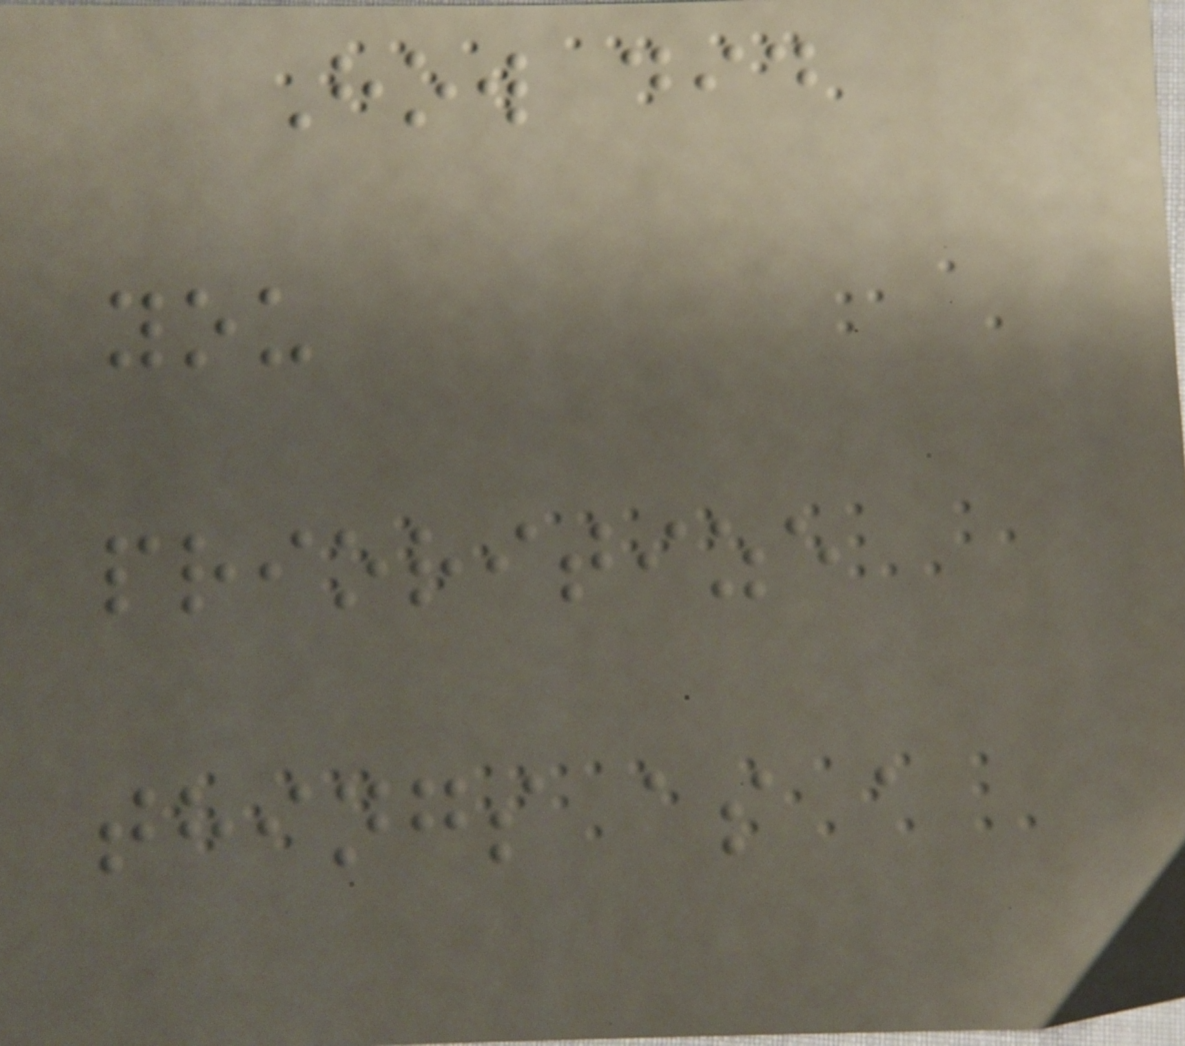How did
you
prioritize
things as a
